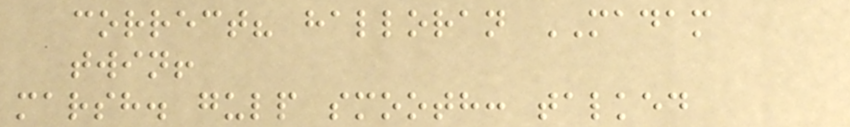correct? halloran MADAM
twin!
marsh. gulp smooth: talked
